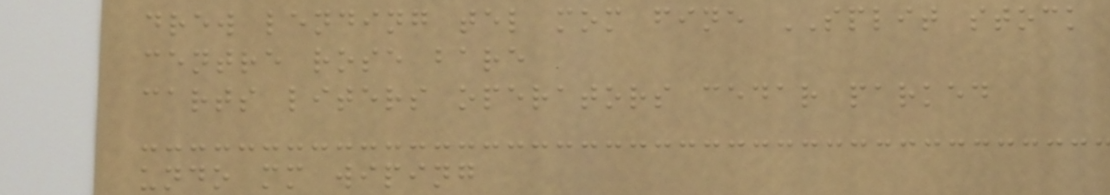drew lending tel mom fine SPLIT stock
centre rose bare
carts liters operators cedar parked
undo mm wiping
